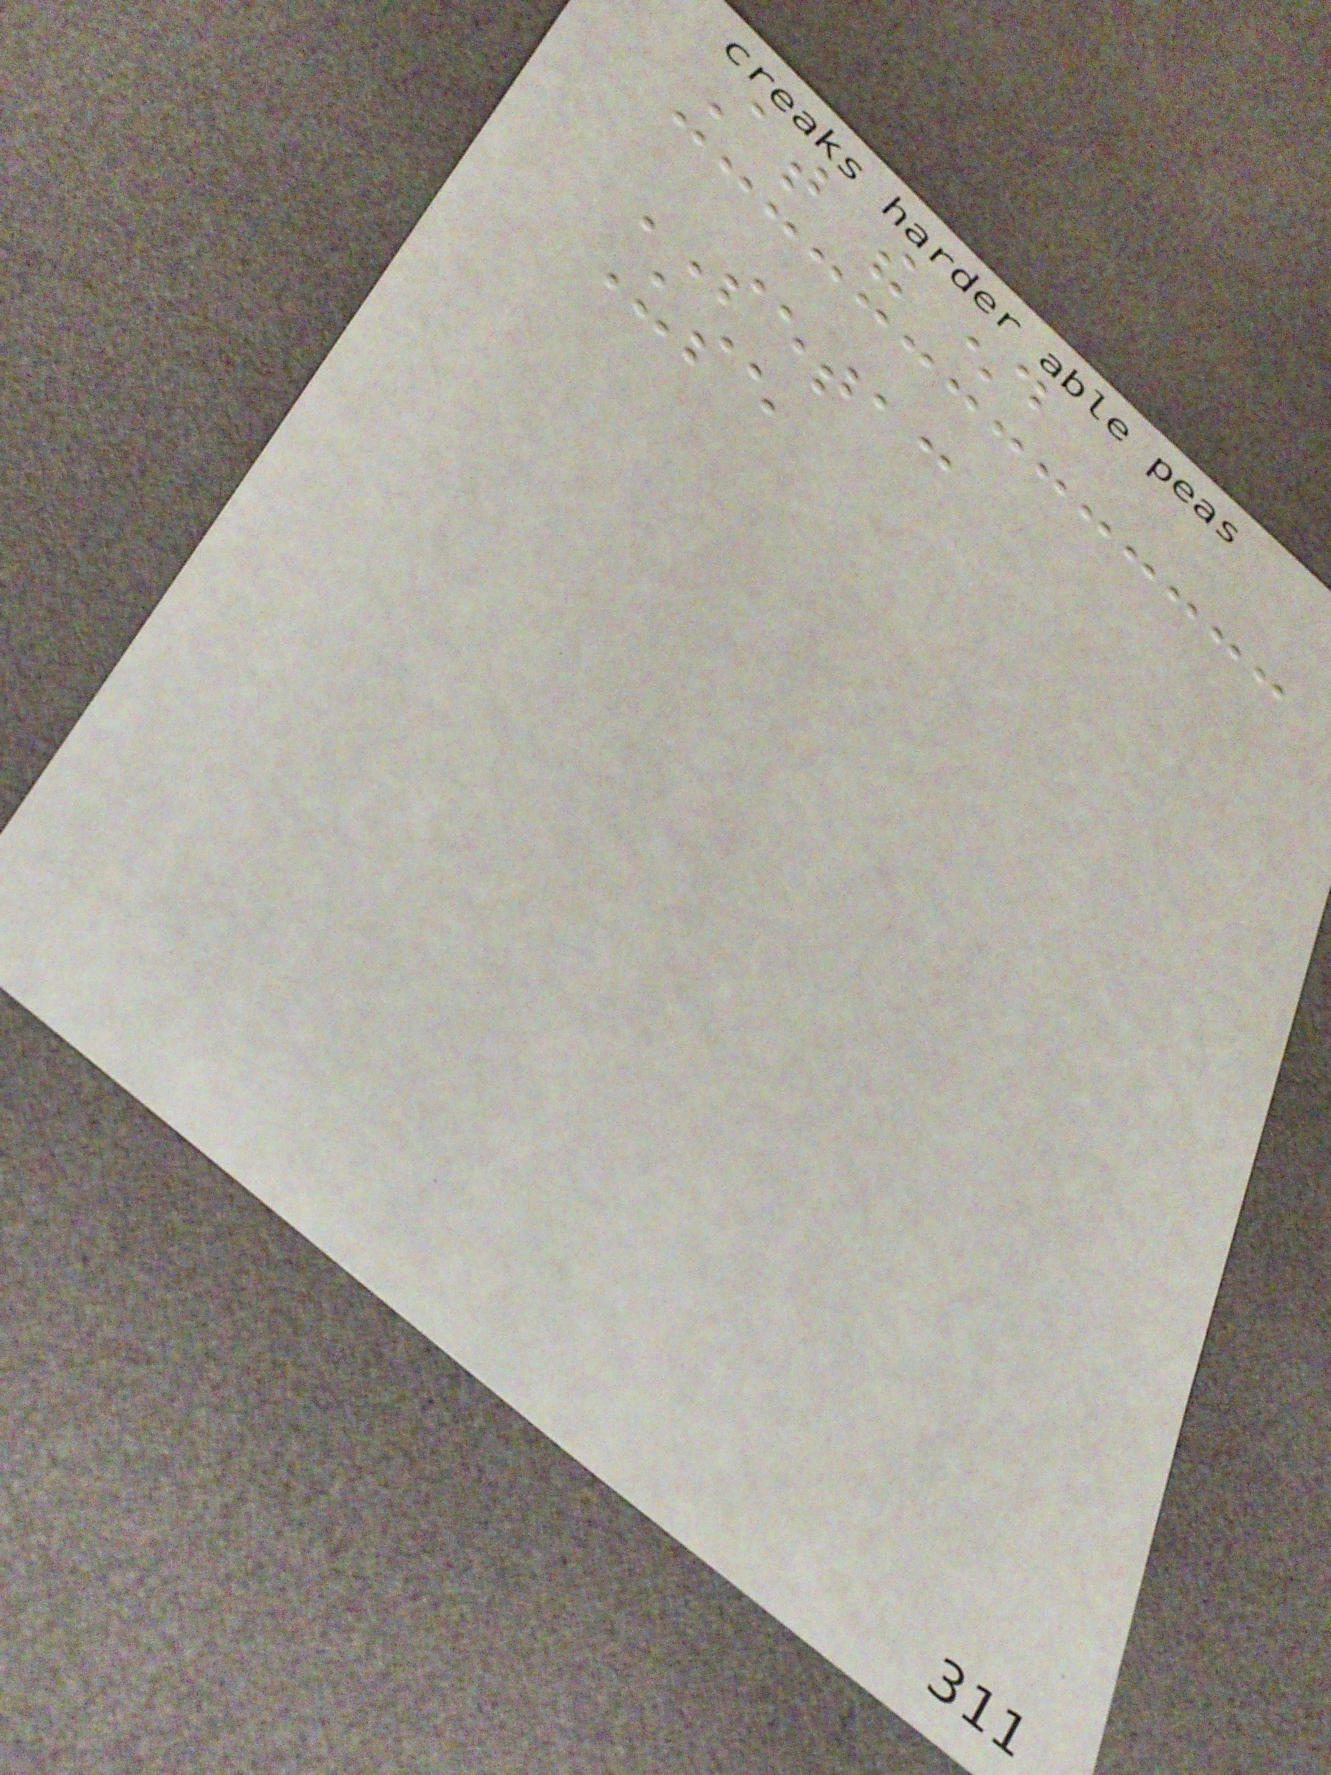At the end
SETAC
Use
